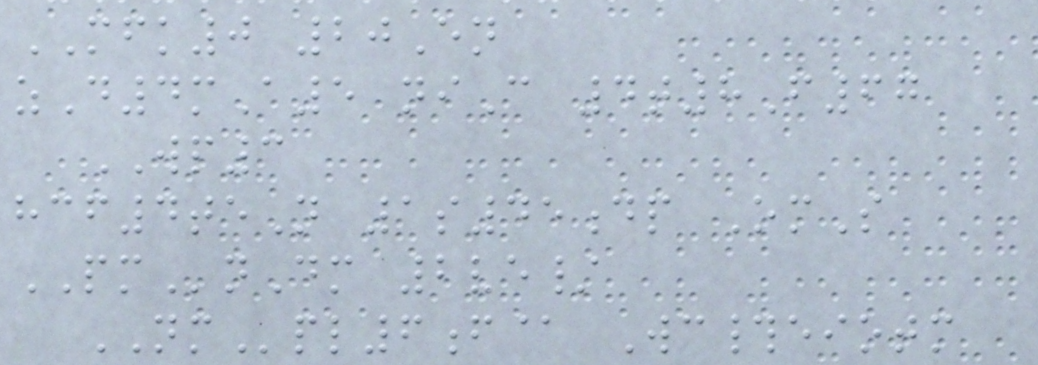MFK0 20En
zD4mA5 niC 4t8F67
WP3
hcf4teN 1s45dp OmS
PMnDm 2ve/
NMpl6f@ Wc#eiotm
